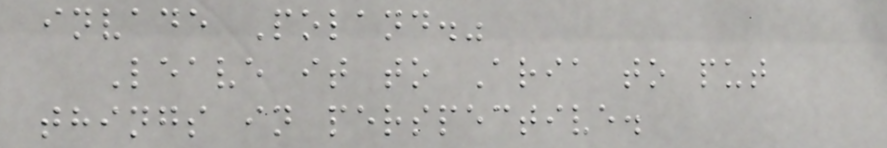invade Poland."
Leave it to Aria to put
things in perspective.
